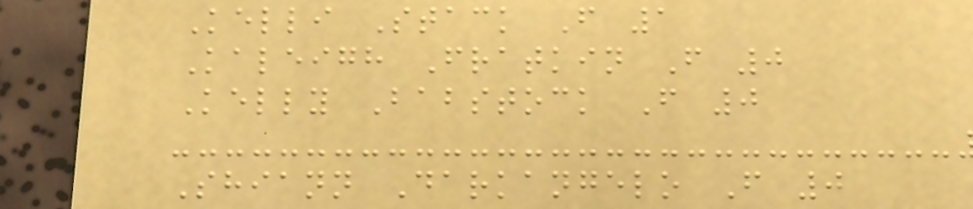Kelli Stack F 1
Kaleigh Fratkin F 0
Kelly Babstock F 0
Shiann Darkangelo F 0
